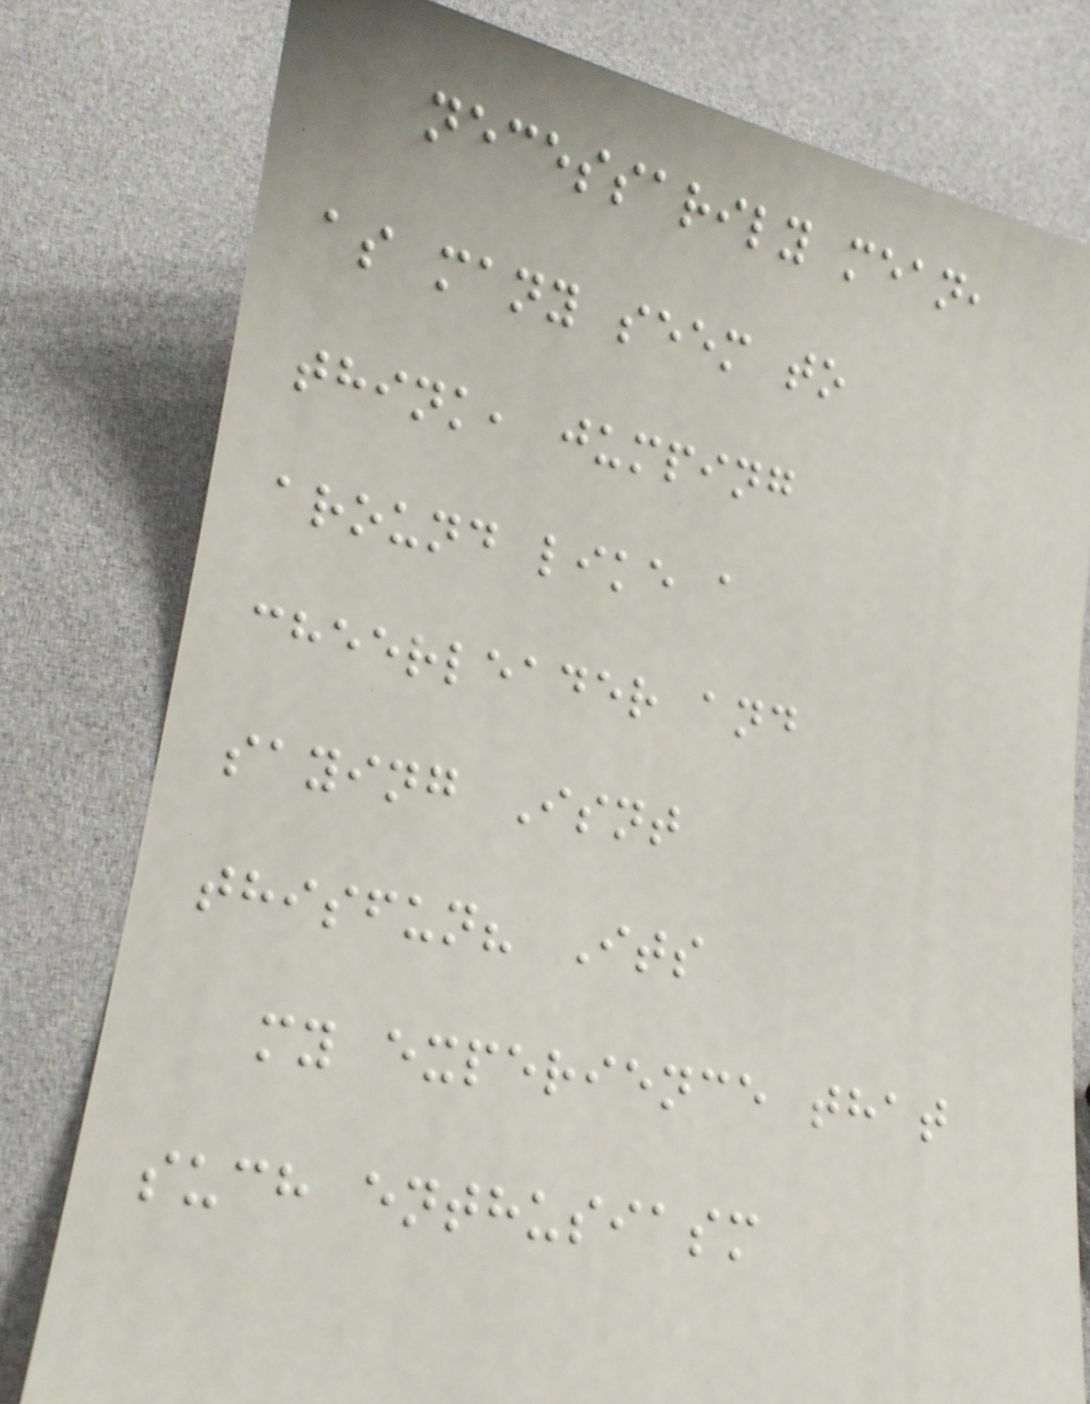necessarily mean,
as many seem to
think, jumping
around like a
cheerleader and
saying Isnt
thisfun? Its
my experience that
such enthusiasm
